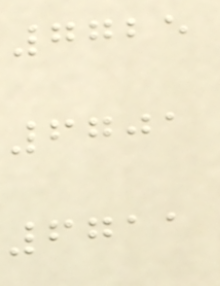7725
6701
6711
